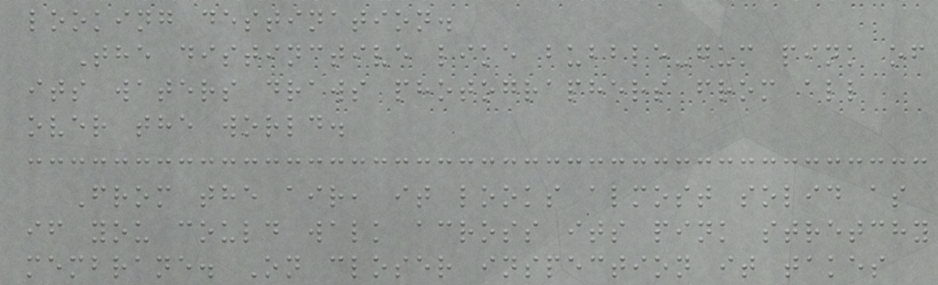looking destination.
The distinctive like bubble-gum pink of
its waters draws photographers from all
over the world.
From the air, it looks almost solid as
if you could walk across its pink stretchy
membrane. On closer inspection it takes
